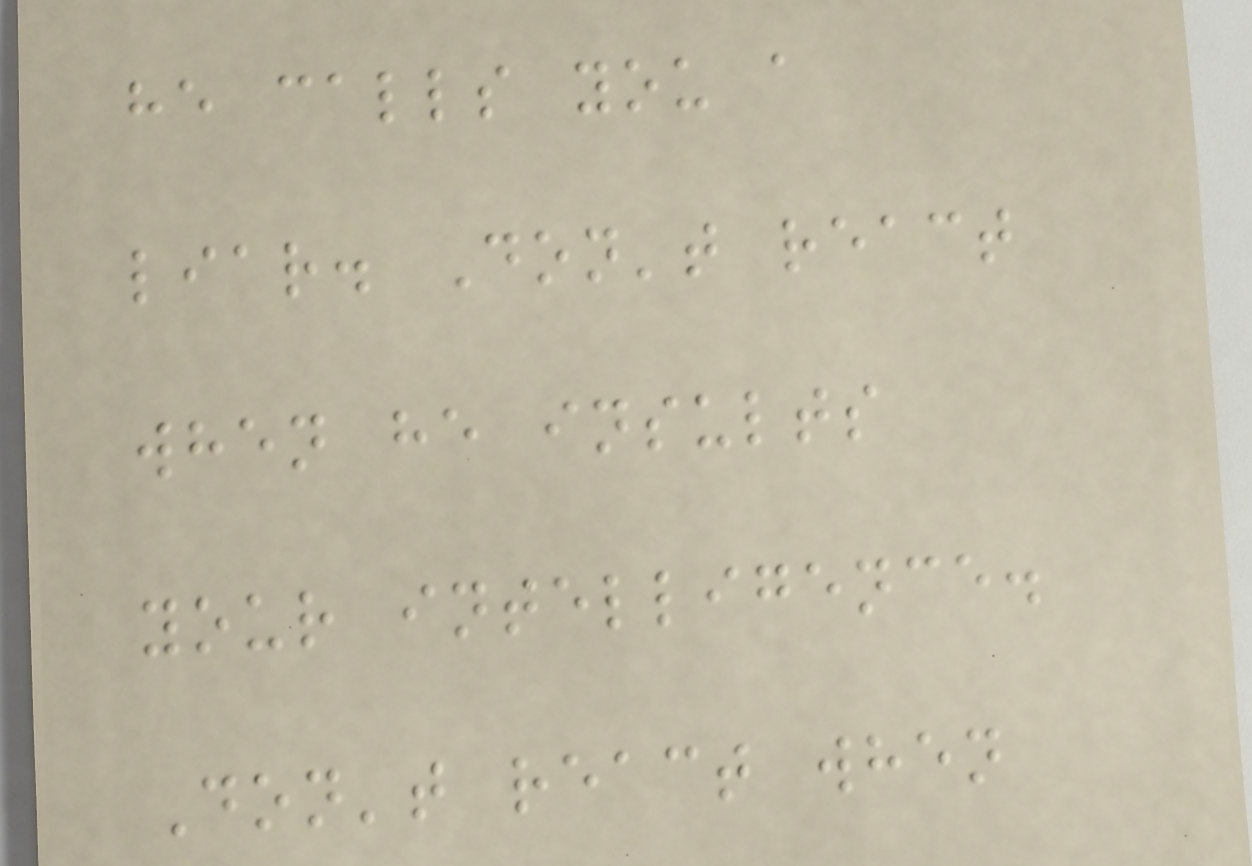he calls you a
liar. Don't react
when he insults
your intelligence.
Don't react when
